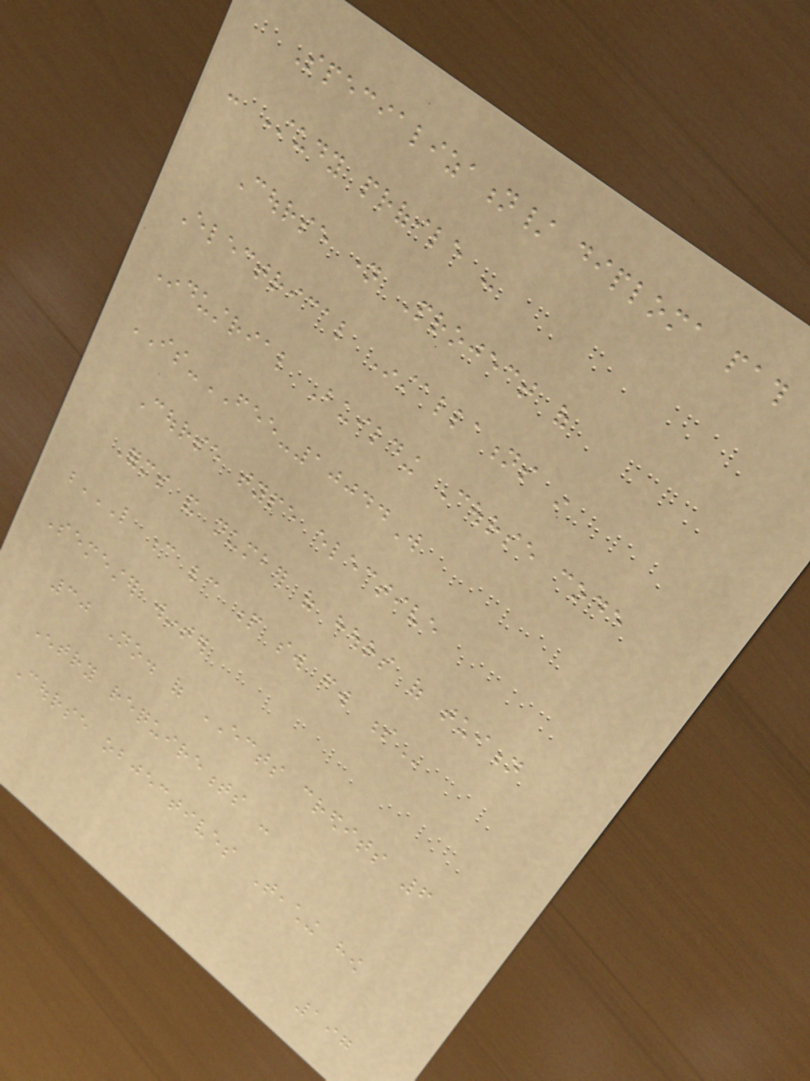Specialization/ diploma path
- Study profile -
Course name Project of
Electrical Installations in
Industrial Building Course code
IS-FEE-10044W
Course type elective
Forms and number of hours of tuition
L C LC P SW FW S
Semester winter
30 No. of ECTS credits 6
Entry requirements -
Course objectives Teaching how
197
